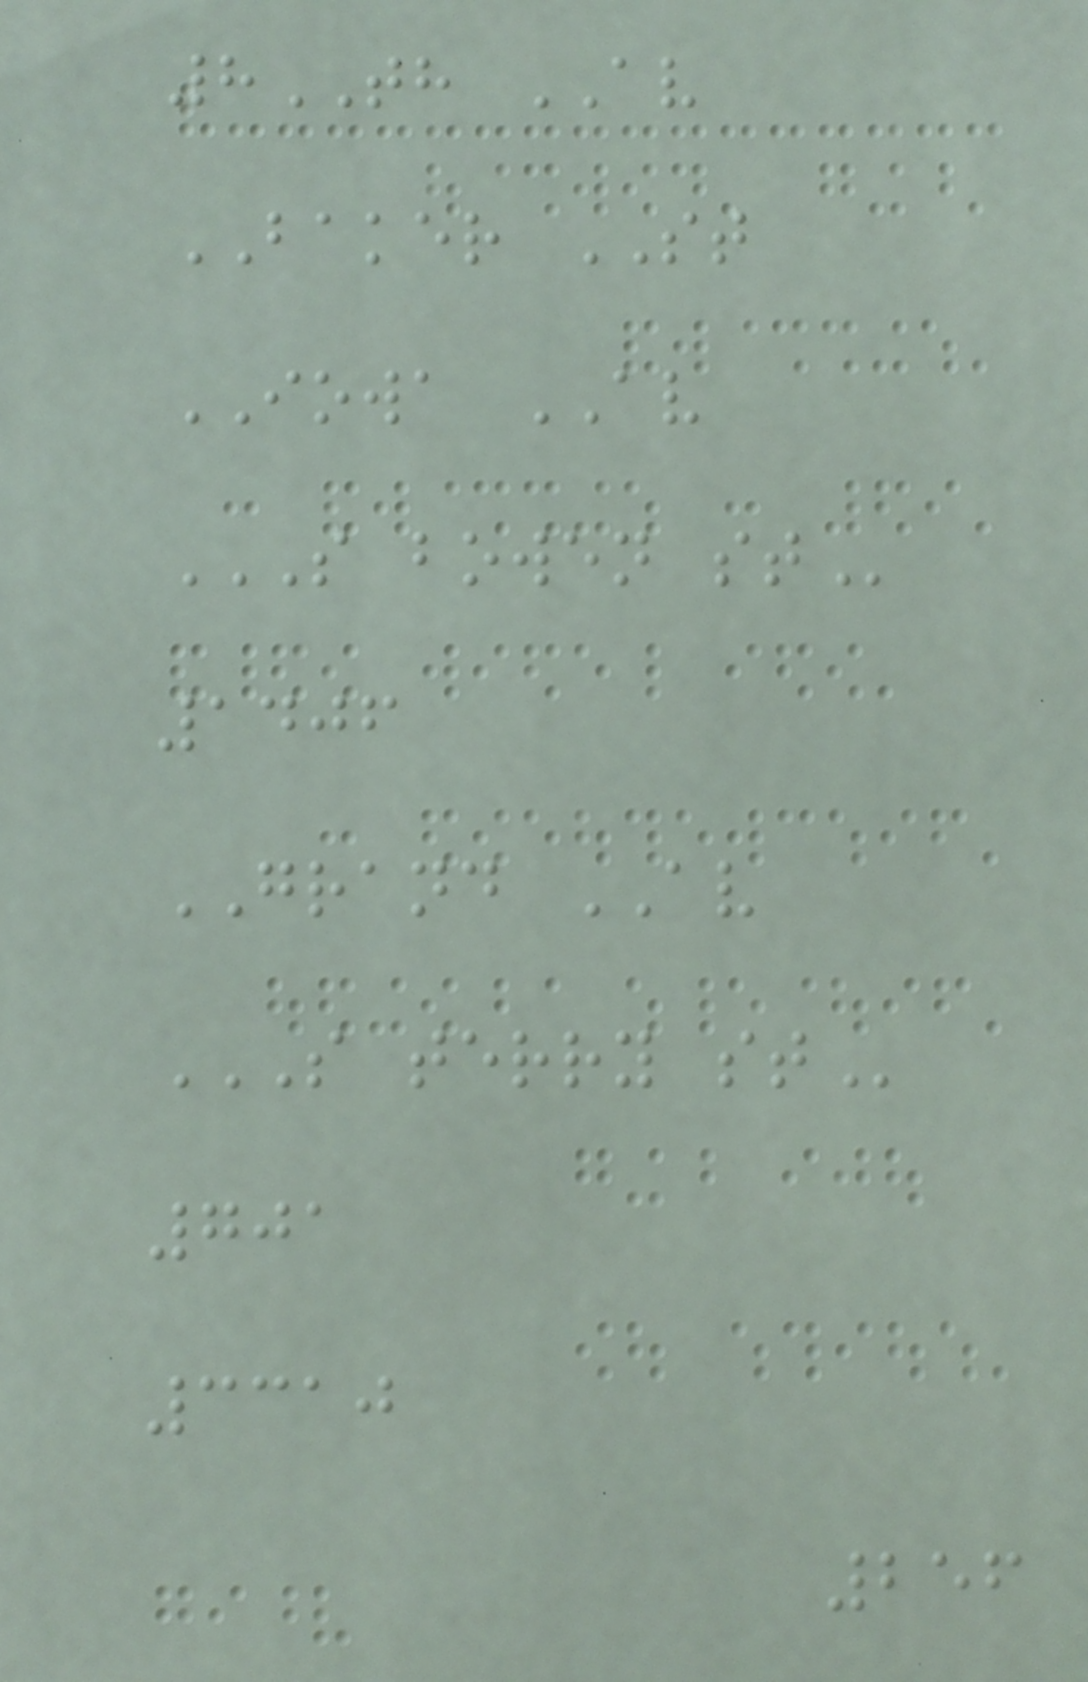8TH AV
BAKER ST
IOWA AV
S BOWEN ST
1406
GRAND AV
S TERRY ST
701
3310
256
